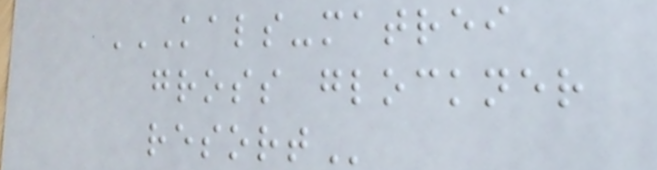KALS-MATREI
GROSS GLOCKNER
RESORT
